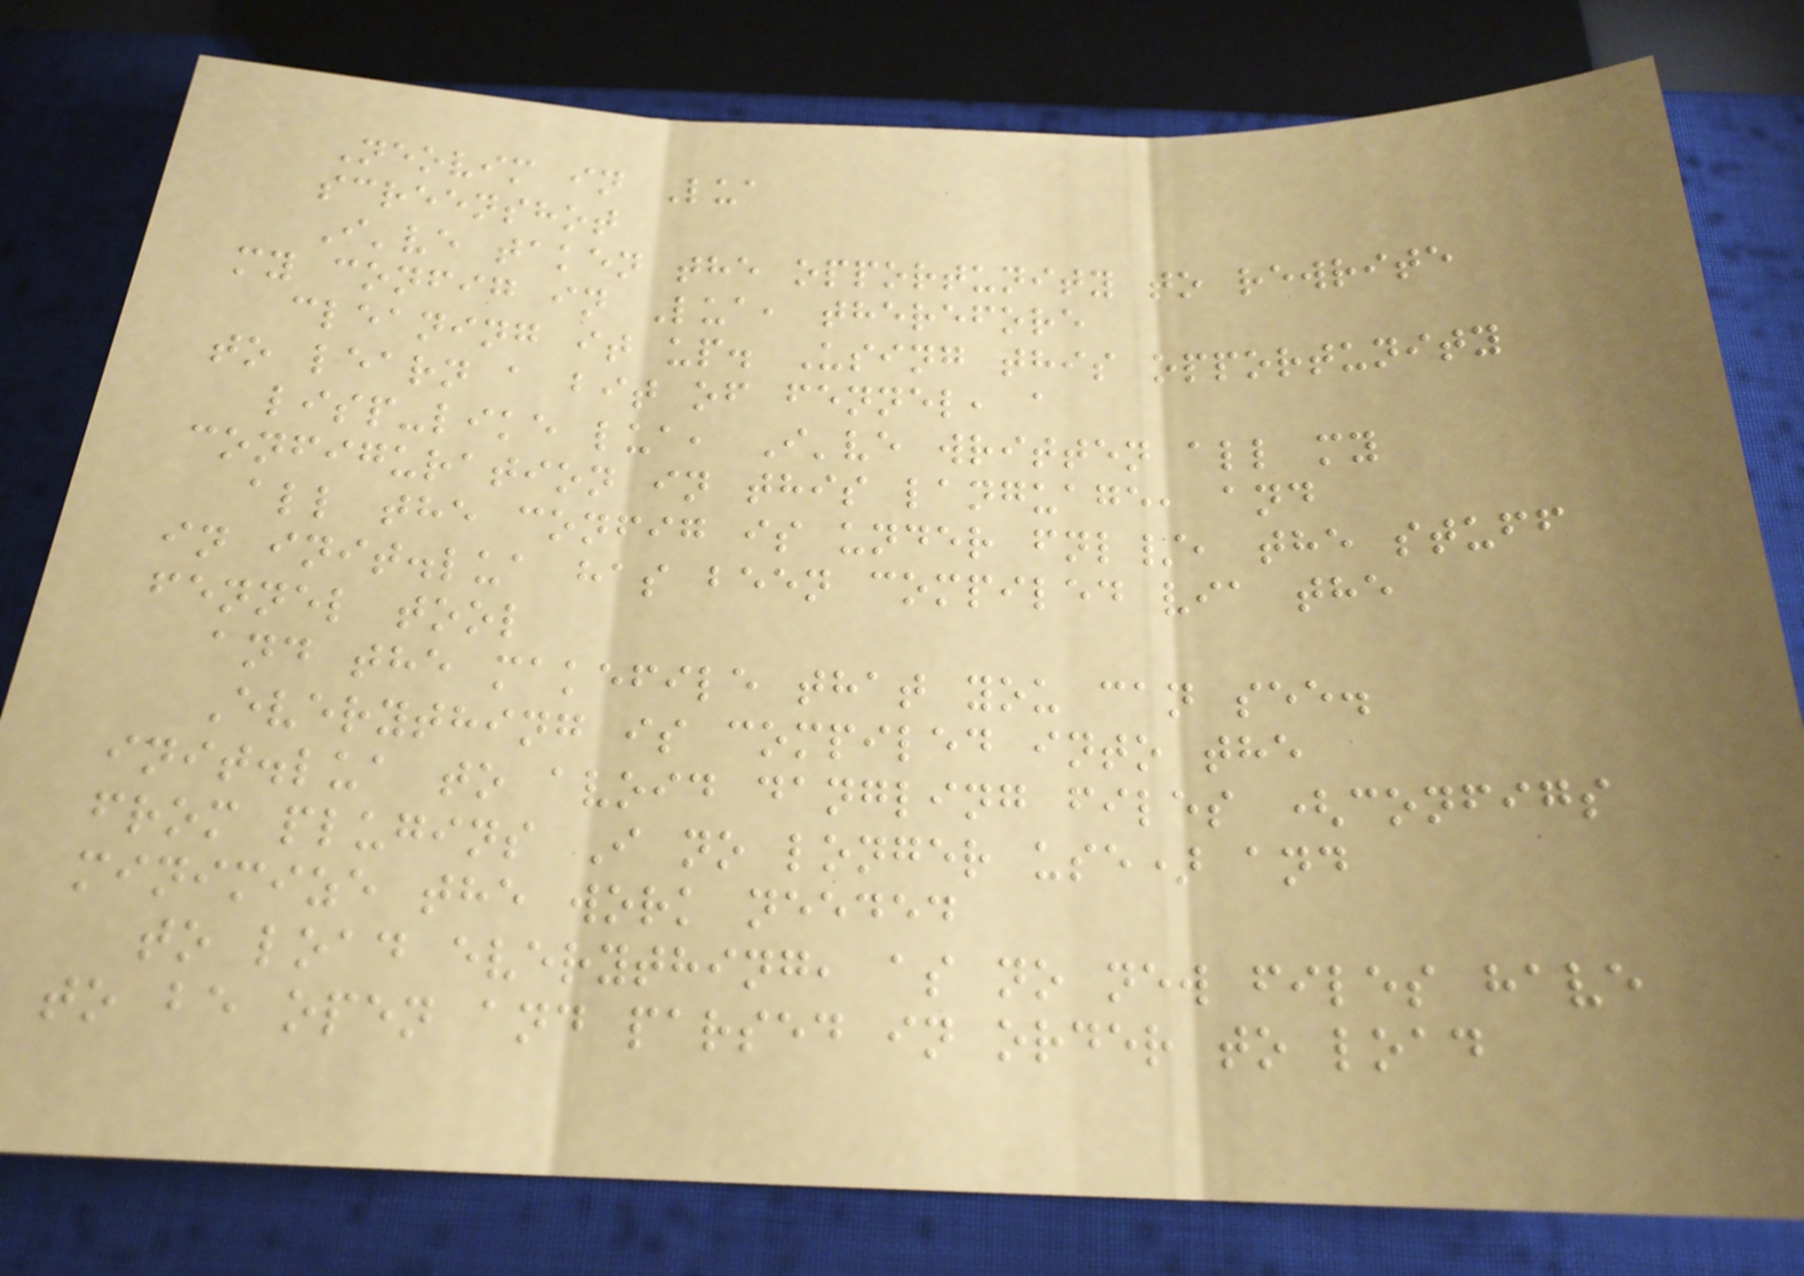Neovim in Lua
screenshot
I've taken the opportunity to rewrite
my config in Lua, therefore
cleaning it up. Using this opportunity
to learn a bit of fennel, a
lisp-like lua, I've written all my
configuration in this language, and
all the config is under fnl/, the stuff
in init.lua has been compiled via the
fennel tool
and the makefile that you can see.
Everything is compiled into the
init.lua to avoid dangling files (configs
from plugins I no longer use) and
minimize the work needed
to load everything, as no new files have
to be open and parsed in order to load
